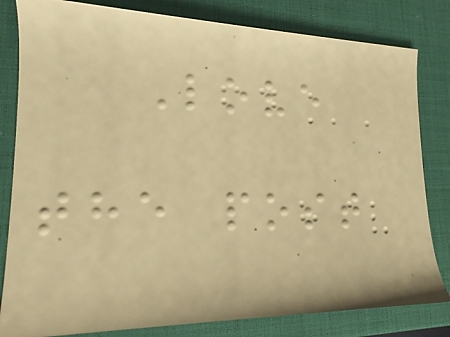Love
the post
